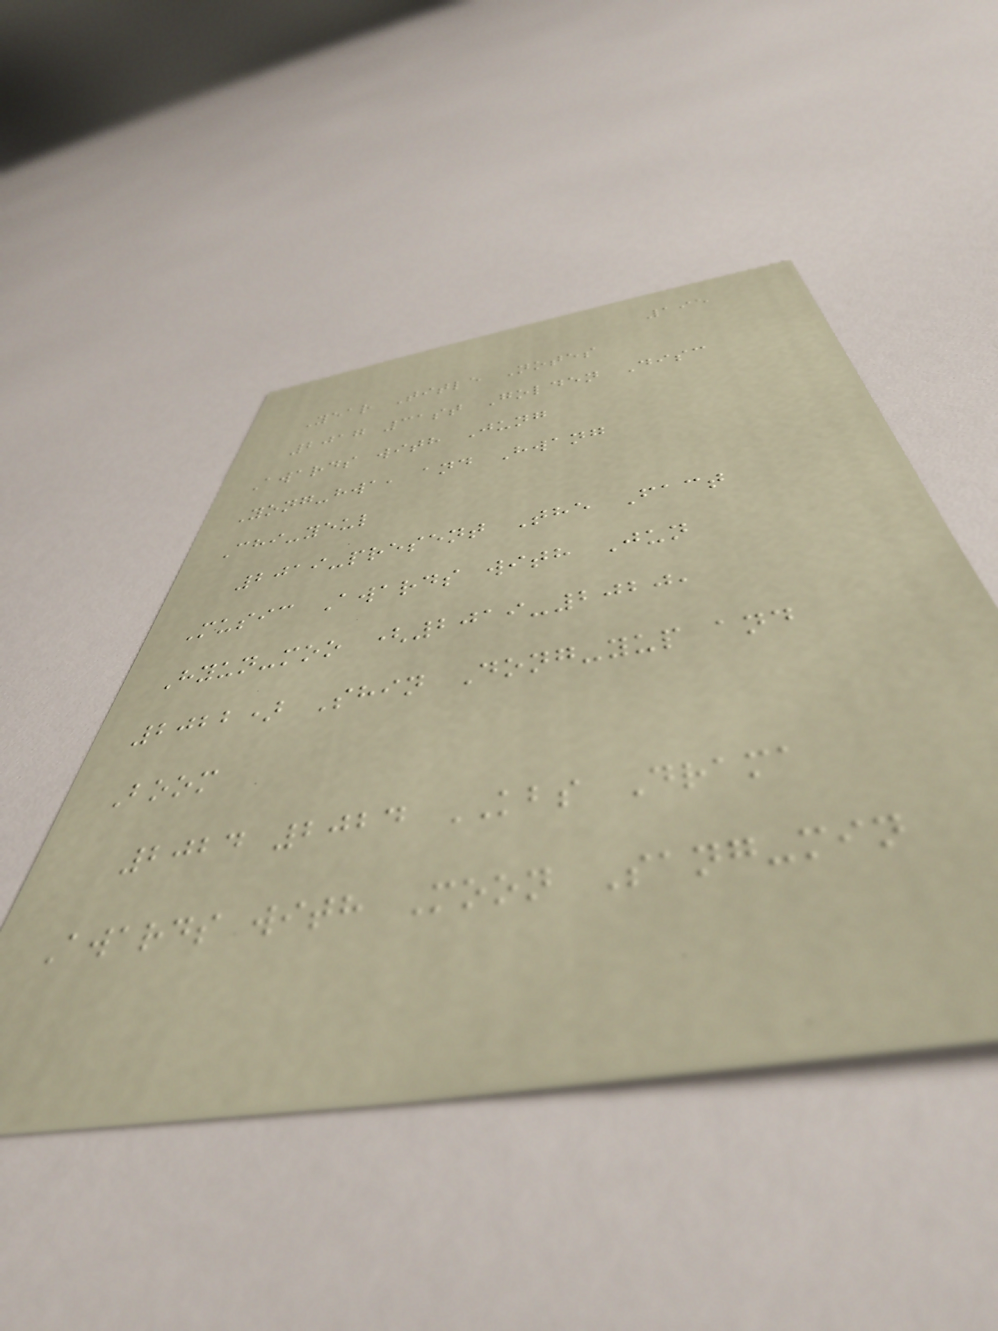195
Year Title Notes
2017 31st Golden Disc
Awards with Jung
Yong-hwa, and Hwang
Chi-yeul
2019-present The Fact
Music Awards with Jun
Hyun-moo (2019-2020,
2022) Shin Dong-yup and
Boom
2024 2024 KBS Drama
Awards with Moon Sang-min
